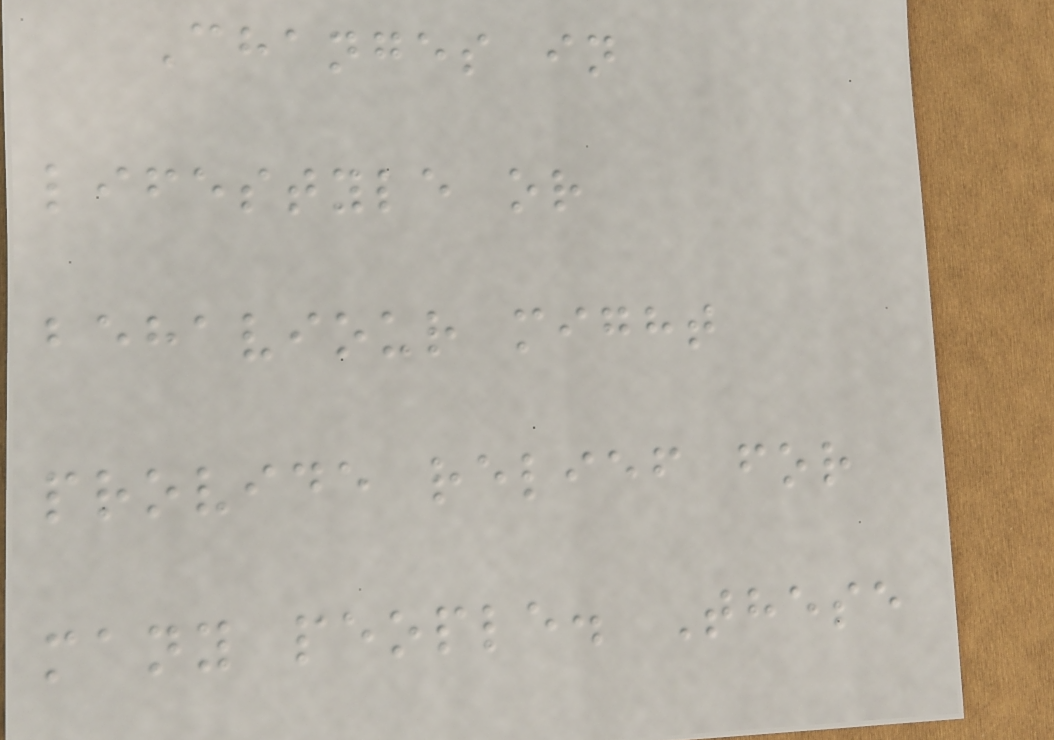Changes in
lifestyle or
behaviour might
provide relief for
many people. These
